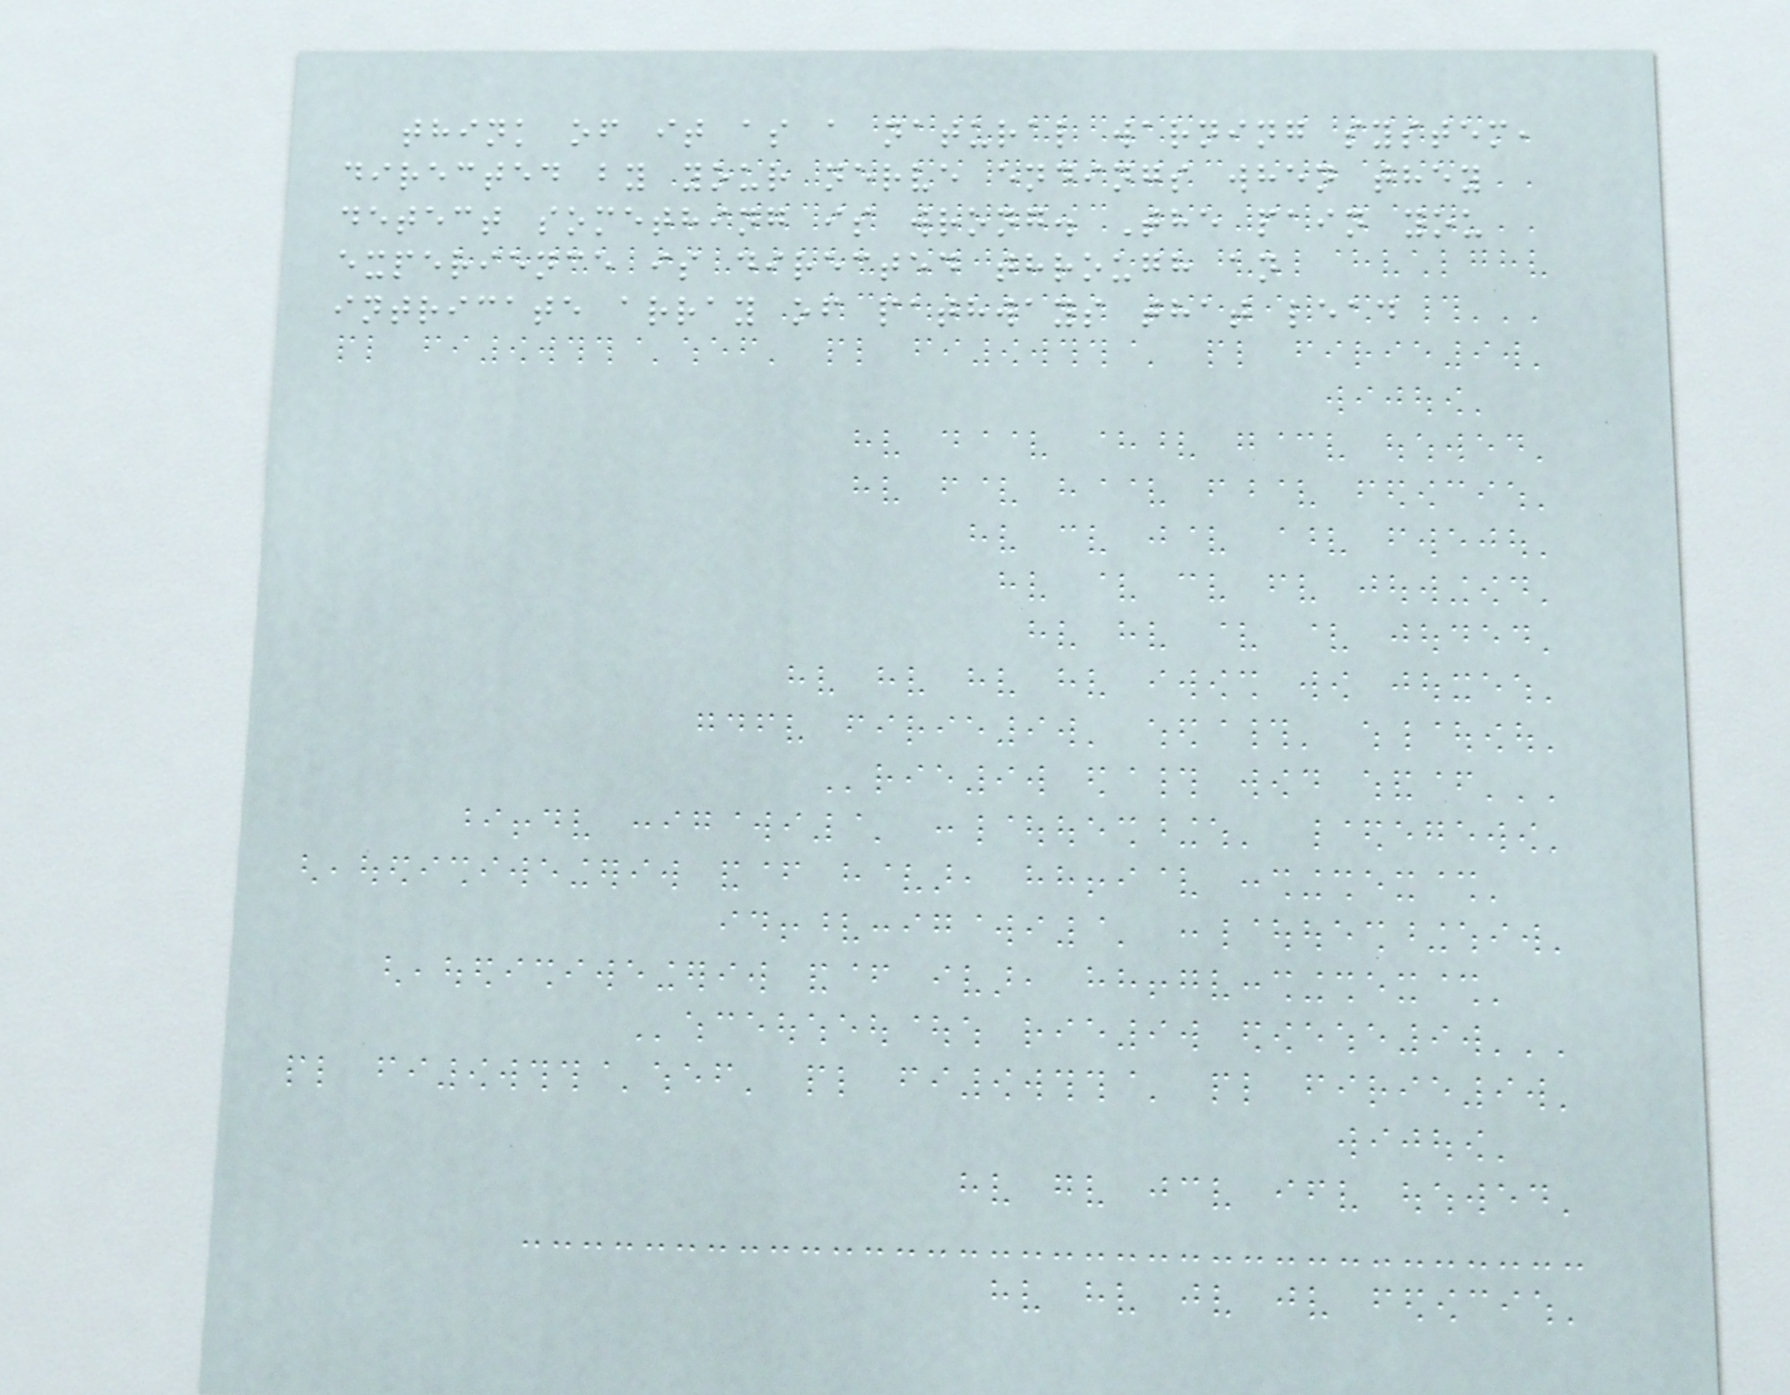think of it as a natural warning system,
directed by your nerve endings when they
detect something is wrong. The pain you
experience is directed through an
intricate array of pathways that lead
